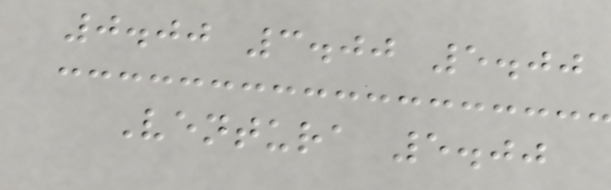0.00 3.00 5.00
Ventura 5.00
